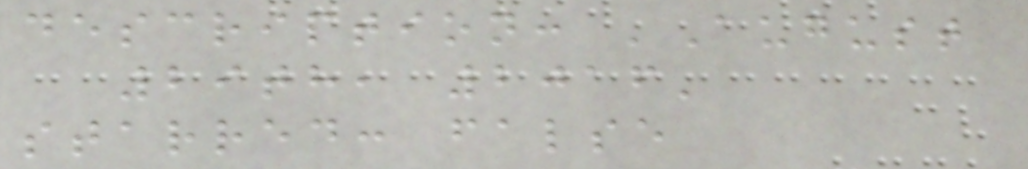description: 'August
29th, 2016'
starred: false
